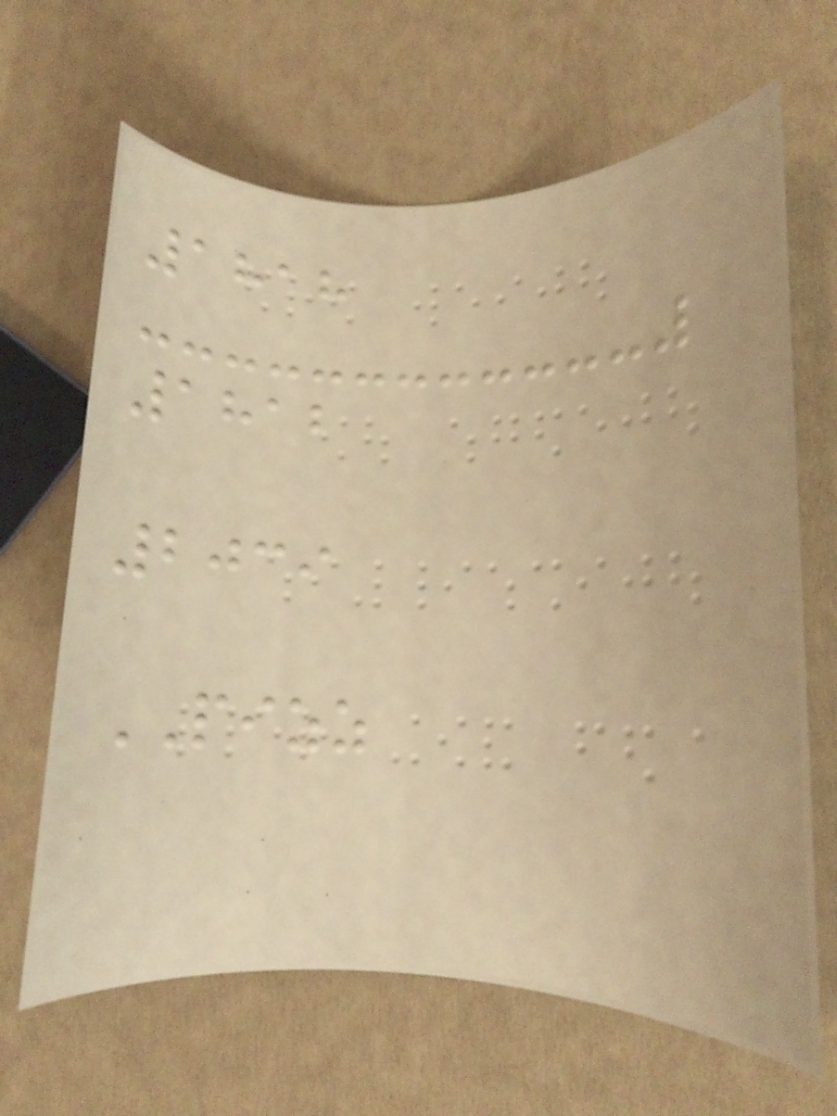1818
1812
2039
PIZZ
